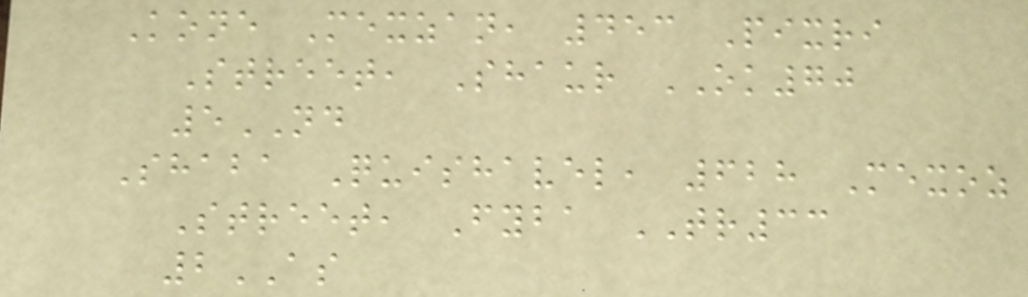Kone Mexzan, 453 Pixri
Street, Shaur OK70
5ND
Shaba Quishavel, 628 Mexoz
Street, Fyba TR33
2AS
